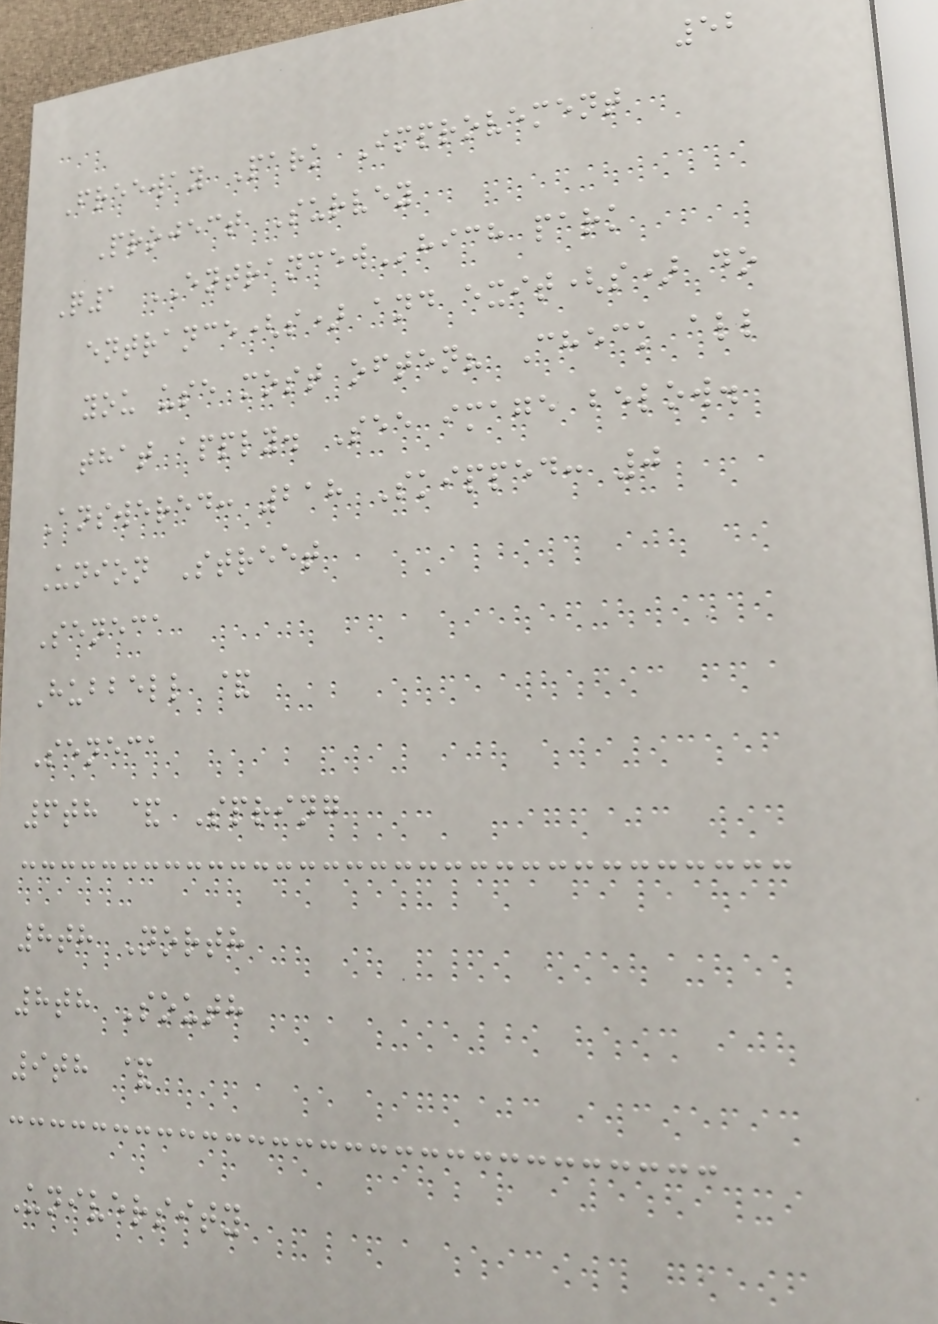52
Freeway Park Improvement
Project Survey
Q1 ENTRANCEWhich park
entrance(s) and exit(s) do
you use most often? Check all
that apply. See image below.
Answered: 218 Skipped: 0
Union Street
Seneca
Hubbell &
Seneca
6th & Spring
8th North
8th South
9th &
University
